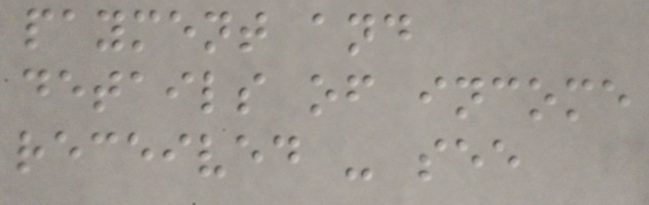payment and
details of income
received - see
